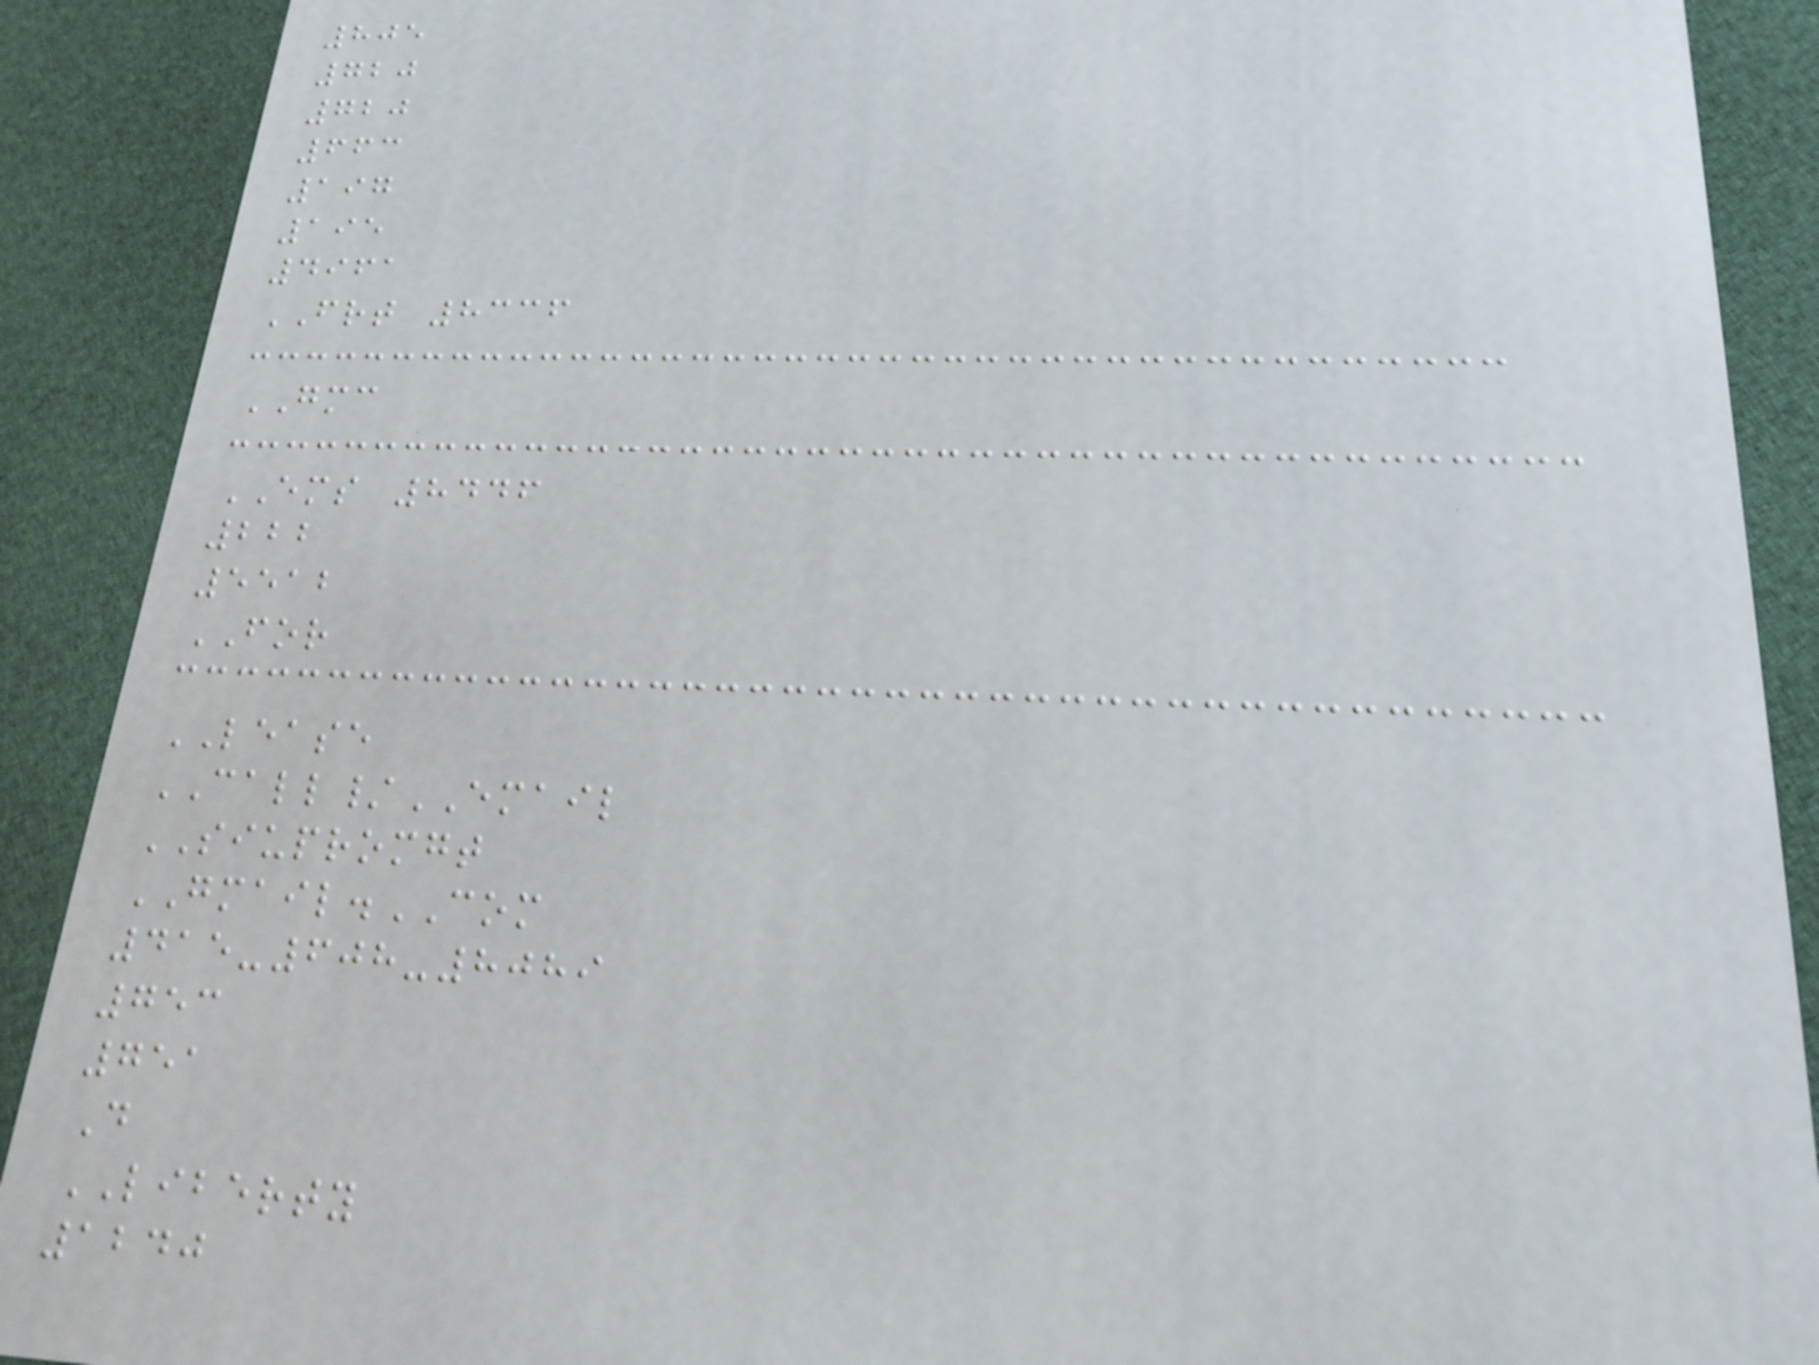805
720
720
663
197
195
4961
FRT 8336
GMC
EMS 8446
222
5512
FOR
LEASE
CALL/EMAIL
SIUPROMGT
GMAIL.COM
415-608-8089
753
751
D
LIBERTY
1240
